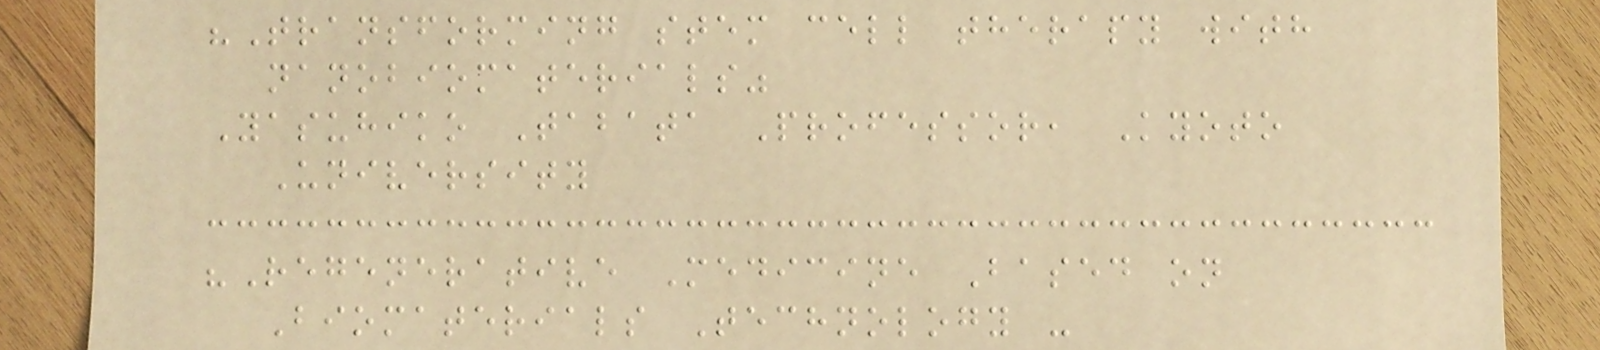"Transforming stem cell therapy with
nanobiomaterials"
Yasuhiko Tabata Professor, Kyoto
University
"Regenerative Medicine Based on
Biomaterials Technology -
